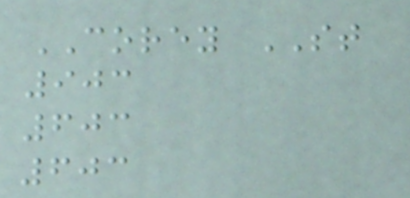COREY ST
903
603
603
